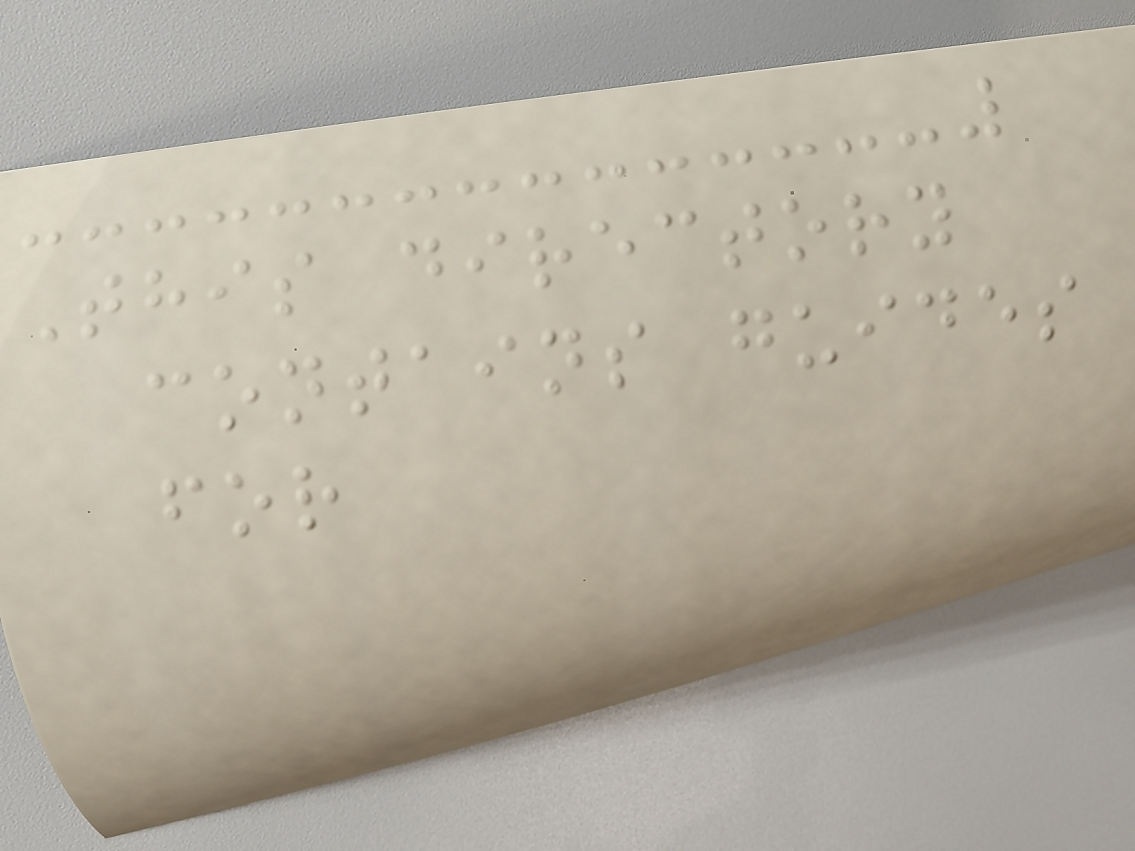This directory
contains guides
for
